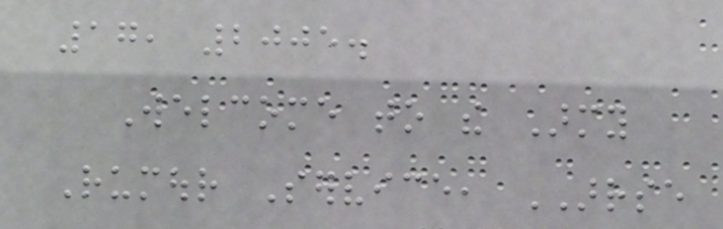17, 2005.
Welcome to the Army
Rumour Service, ARRSE
